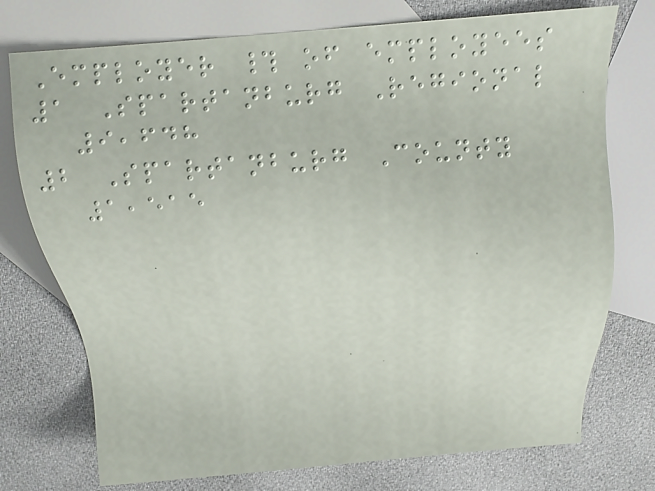Employer # of employees
1 Spartanburg Regional
9,648
2 Spartanburg County
1,515
